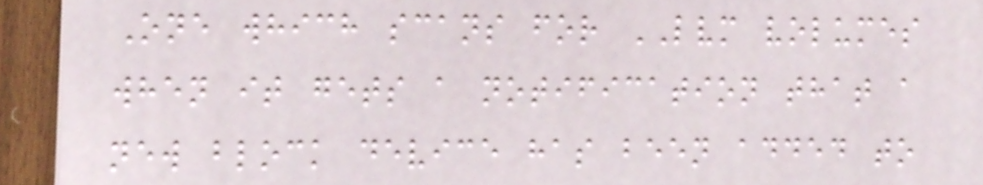One which scans for LVM volumes
when it gets a notification that a
new block device has been added to
